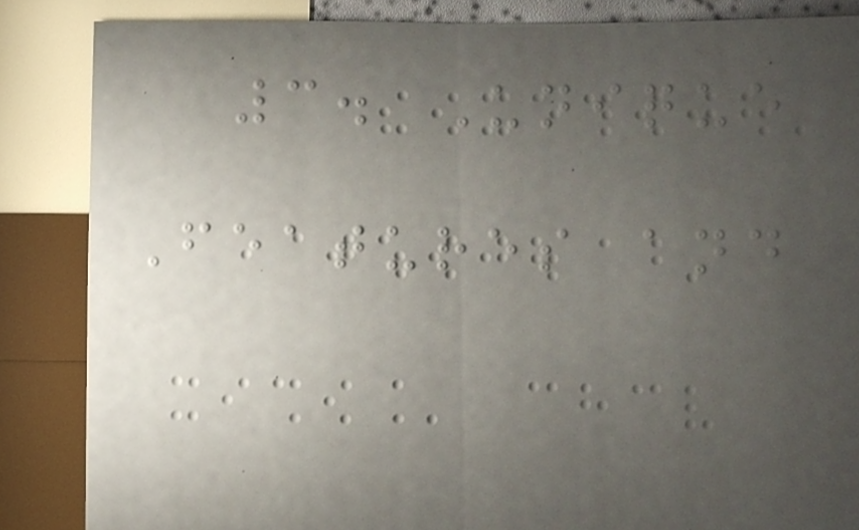3. Unique
Features and
